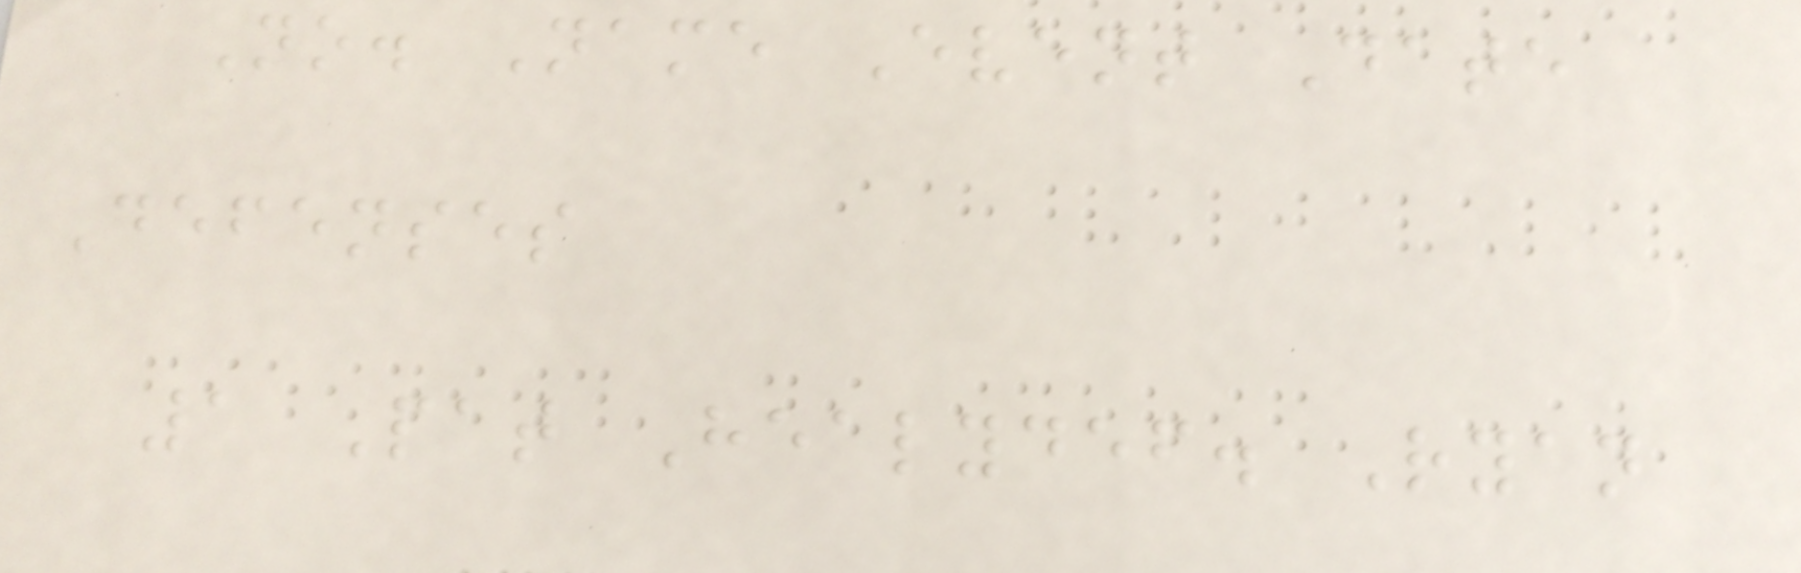No. Name Event Date
Defenses
1 Pat Healydef. Ryan
